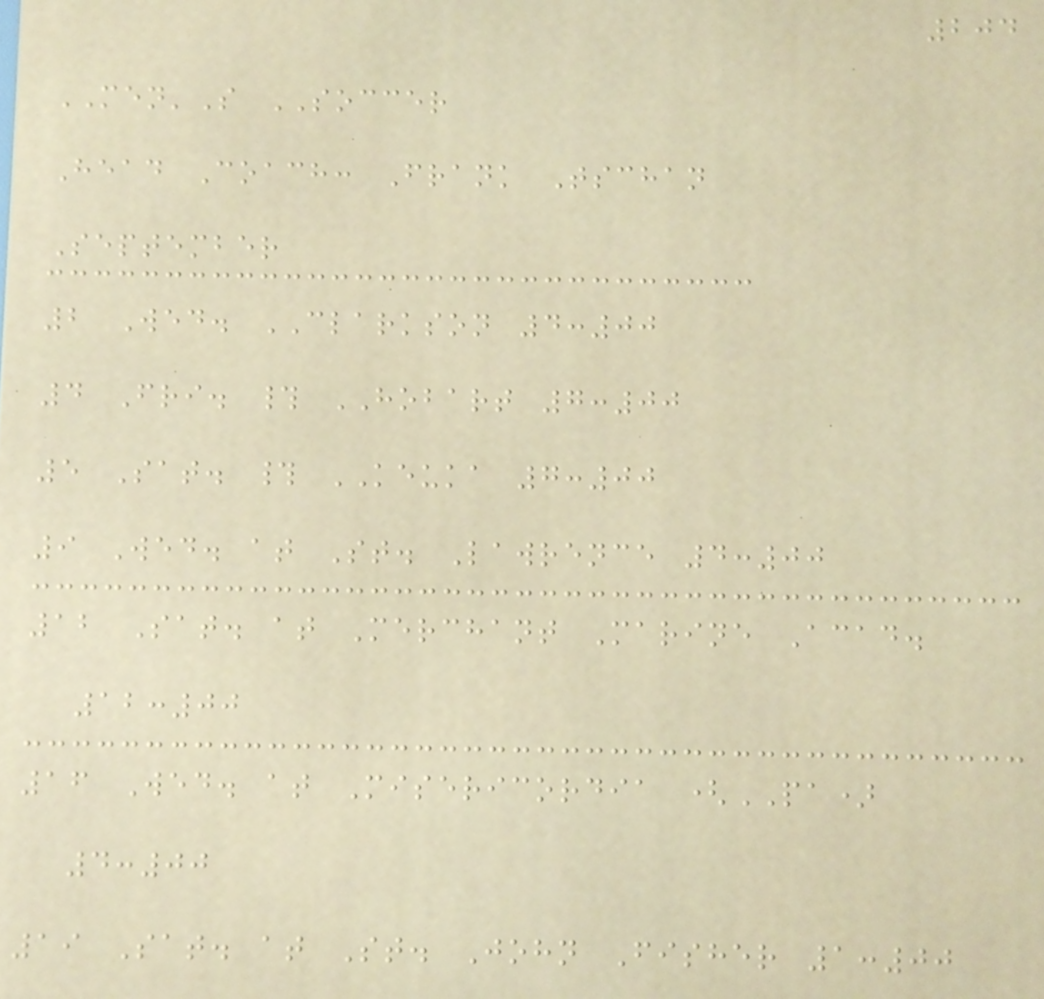204
MEN'S SOCCER
Head Coach: Frank Tschan
September
2 Wed. CLARKSON 4:00
4 Fri. # HOBART 7:00
5 Sat. # KEUKA 7:00
9 Wed. at St. Lawrence 4:00
12 Sat. at Merchant Marine Acad.
12:00
16 Wed. at Misericordia (PA)
4:00
19 Sat. at St. John Fisher 1:00
